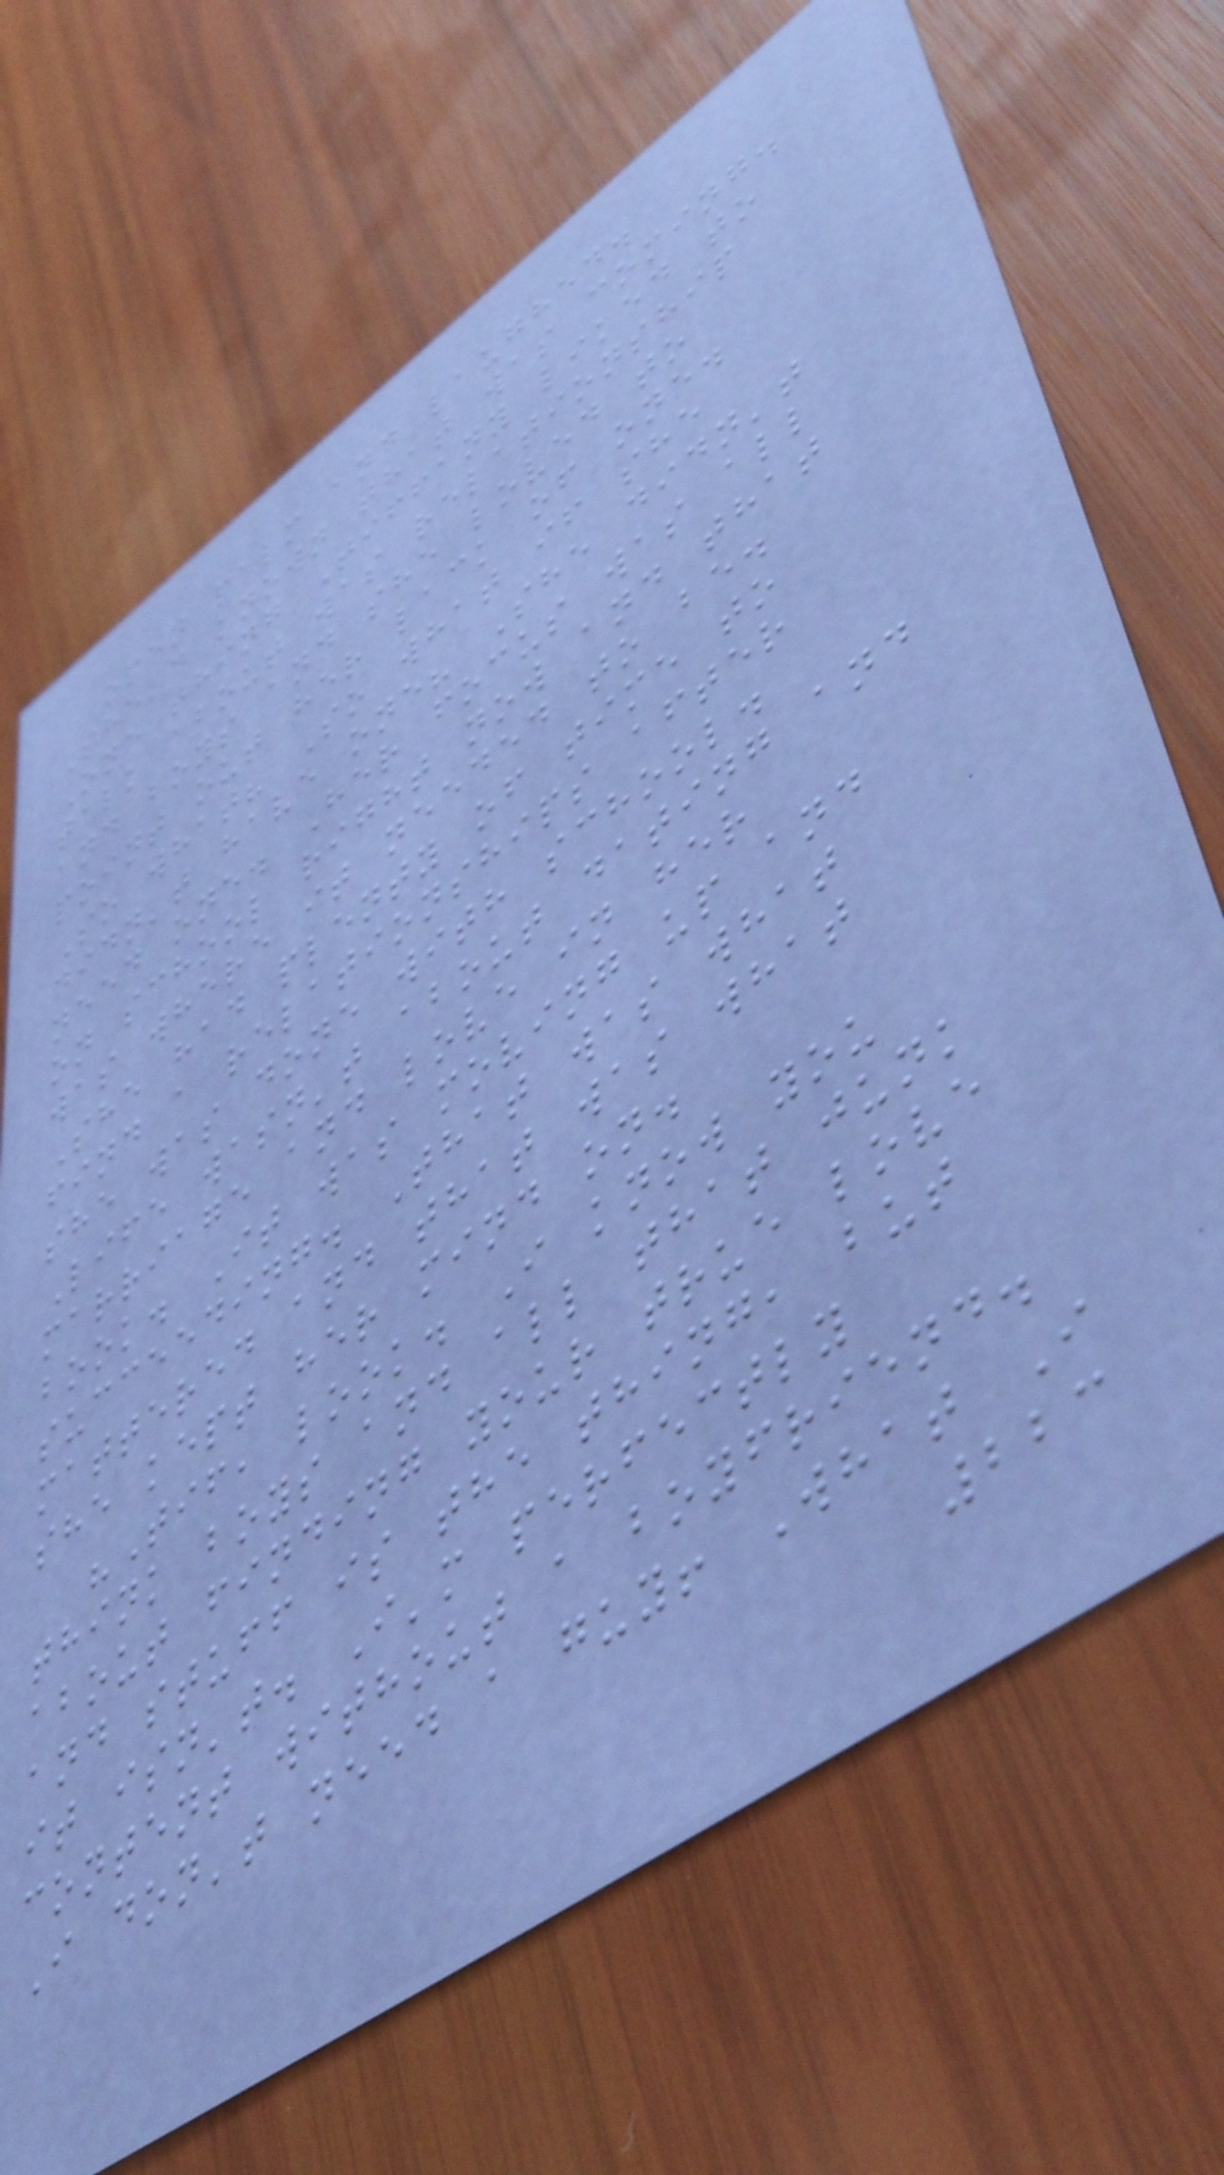open palm and laughed.
She'd known that was coming.
One thing Tiffany liked to
talk about was relationship
and boys and she loved to
point out her lack of one.
So what? So what if she
didn't have one? She didn't
need one. Her focus was all
on school right now and that
was where it needed to be.
She had plenty of time to
find a relationships after
she was done with school.
Life wasn't about dating and
marriage and love in her
book. It was moving up and
succeeding. That was what
mattered and that was what
she kept her mind on.
"Tif, look. I know you
think boys and all that junk
about finding your true love
and stuff is the thing, but
it isn't. I'm perfectly
content without a boyfriend.
I don't need a guy! What I
223
